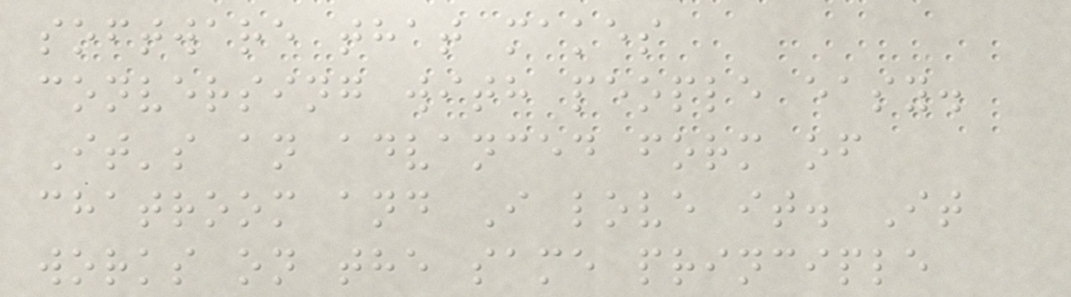software that makes
conversing with people easy.
It's an advanced form of
chatroom and I love it. It
works on the same principle
